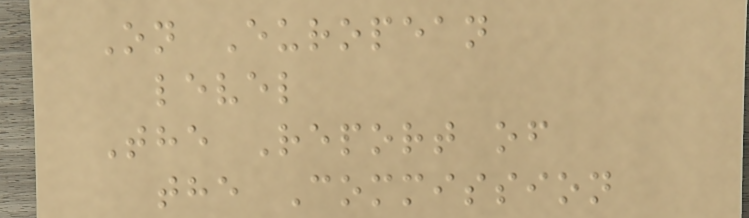On European
level
The Report of
the Commission
